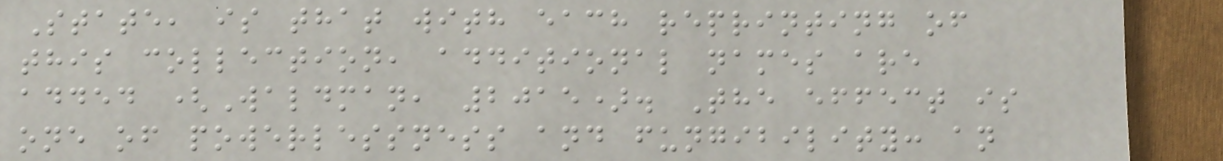State, is that with each reprinting of
this collection, additional names are
added (Waldman, 2015). The effect is
one of powerlessness and fungibility: an
